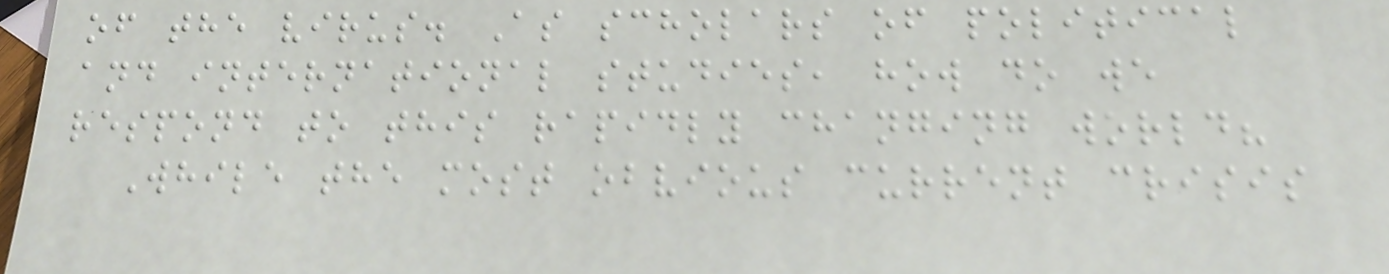of the virus. As scholars of political
and international studies, how do we
respond to this rapidly changing world?
While the most obvious current crisis
